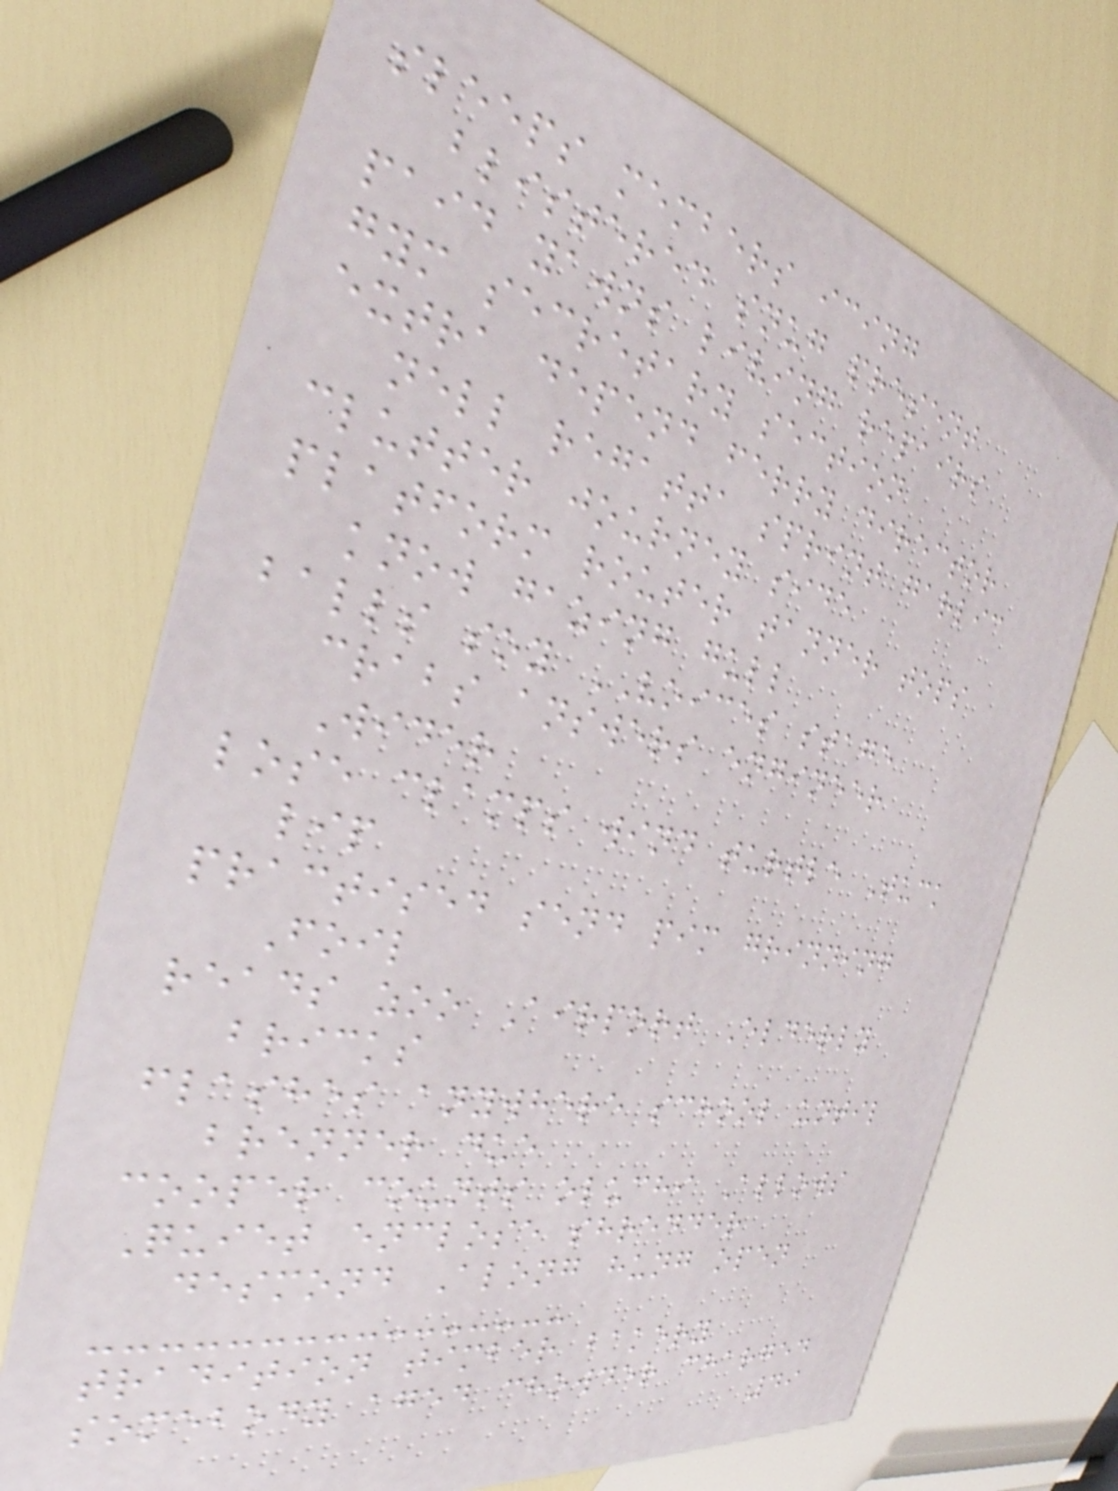sleeps members icing
blistered snug present
paid yawns living repairs
gym secretary section
extra depend ferry director
nell regatta sprint garlic
clutter journey side
platform router tanner tops
know gazing gull
balls soy VOICES stage
crabs answers engineer
Wider
lose clamps wind turtle Tuck
lip
practised send pim grinning
Foil
reads zoo Airport Elderly
bricks
flashes anywhere school until
brenner due
cooper counts oluchi Allows
Quiet enclose shredder
desmond Along hung open
tradition timber bakery
somebody aged chowder charged
49
